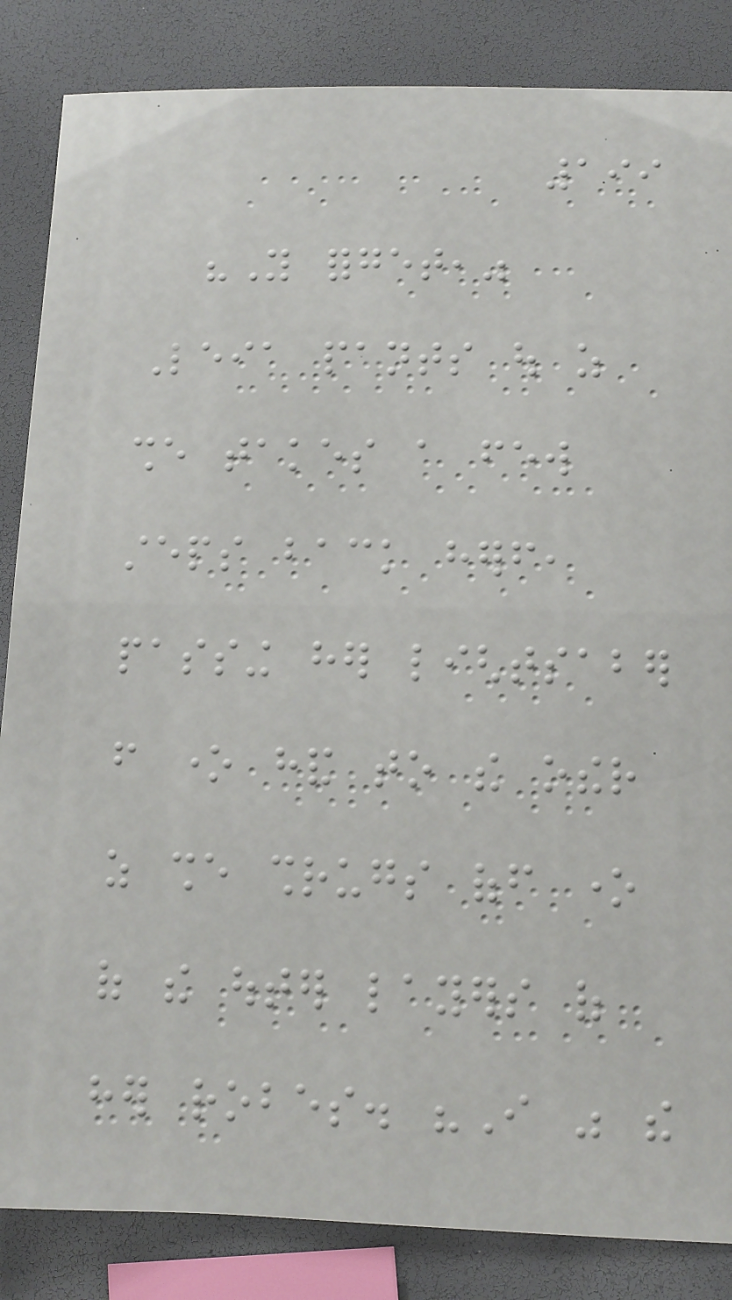199
"You forget,"
Leia pants out as
she takes a few
steps back herself,
passing her lightsaber
from one hand to the other
as she shrugs off one
of the outer layers of
her robes. "I was the
